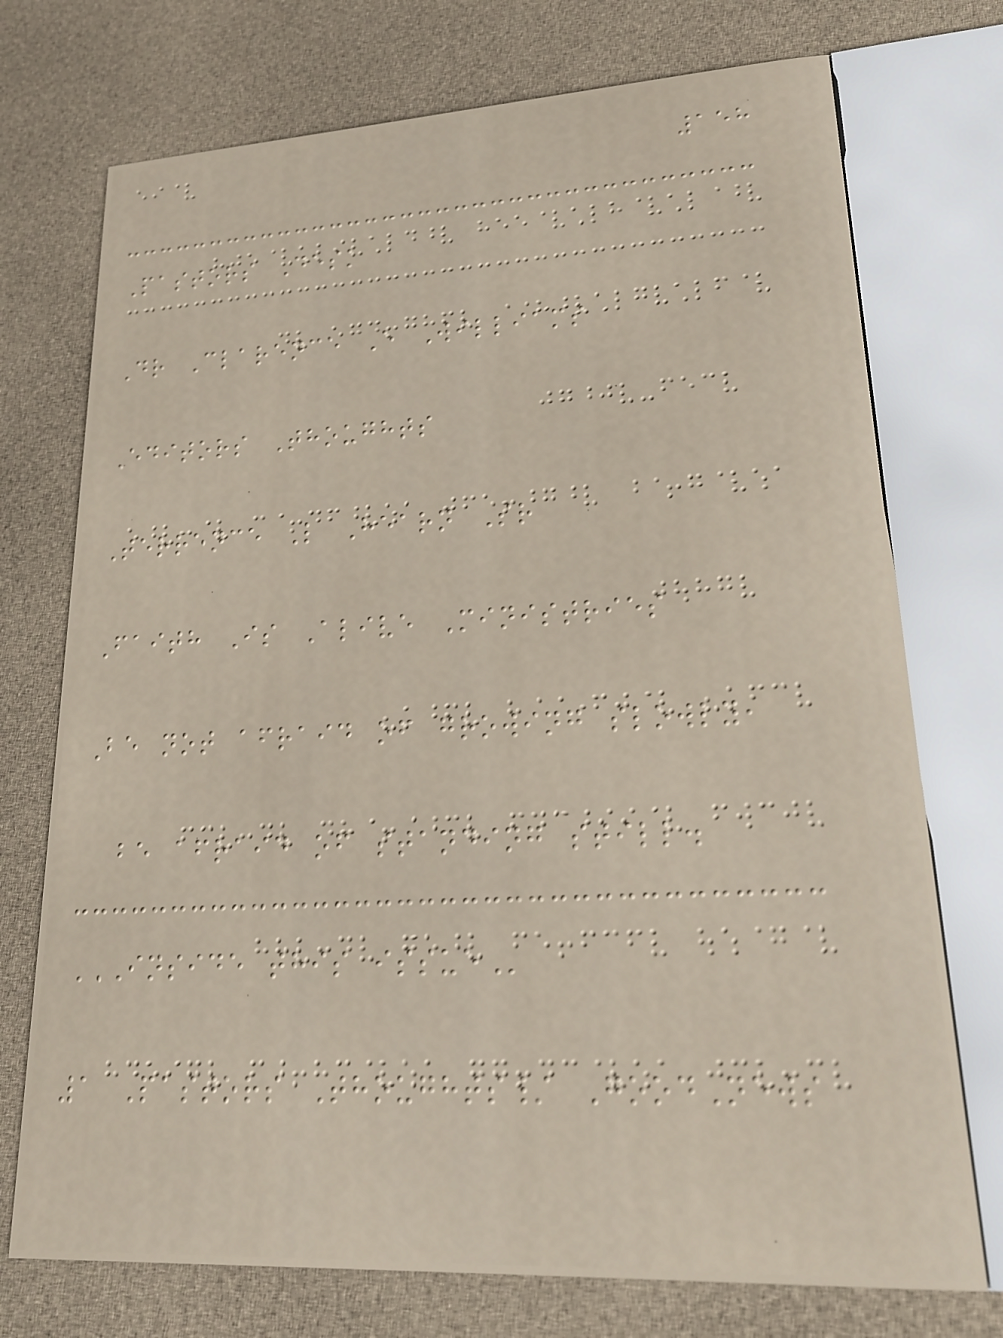158
Pastors Desk
Dr Clarence E Williams
Editors Thoughts
Terrence L Hearn Sr
Faith Is Alive Ministries
Be not afraid of growing slowly,
be afraid of standing still.
INSIDE THIS ISSUE
1 Pastors Thoughts/ GoodNews
